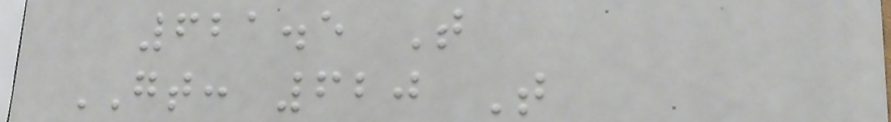621.5 T
GT: 620 T
